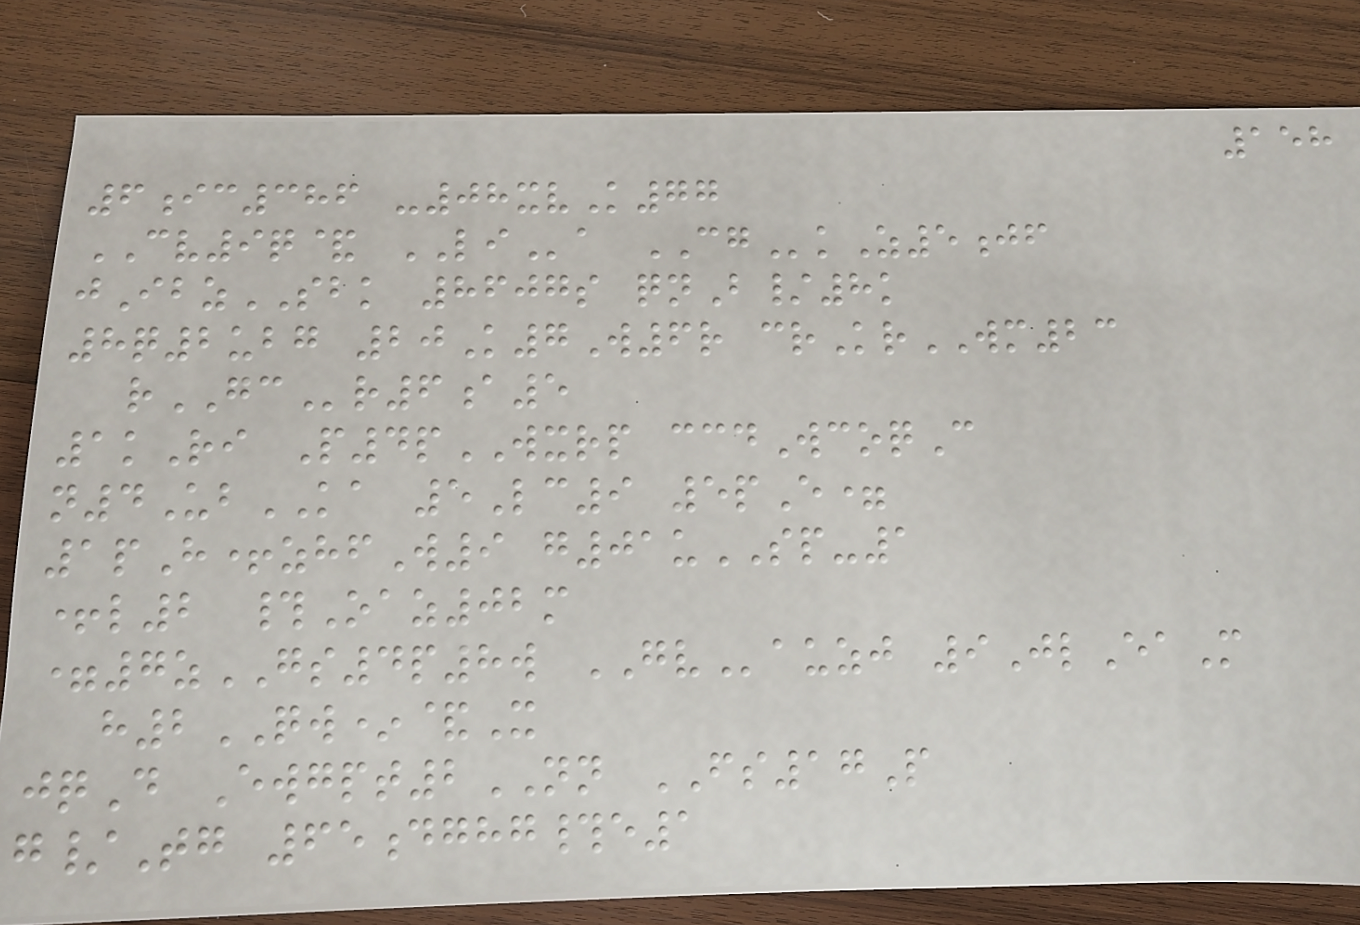158
6ic386 -08xvK77
CV9q& LIa CGkZ5jf
jIbzSBK 8607s qnB/8k
8q2ubg 20K7W6r crKrWM23
rGCr6a5
1kRi P4pWXRP ccdWcoqC
n4UbKA 5Lc9 5pE=
1pH+zhfW9 g01uSP-1
+l2 #Oaz02m
=7zGS4p8w GVauzj 9JlEaM
h2QW*&X
jqD Ewgpt2NN FS17P
g/Tg 65dghg#e1
